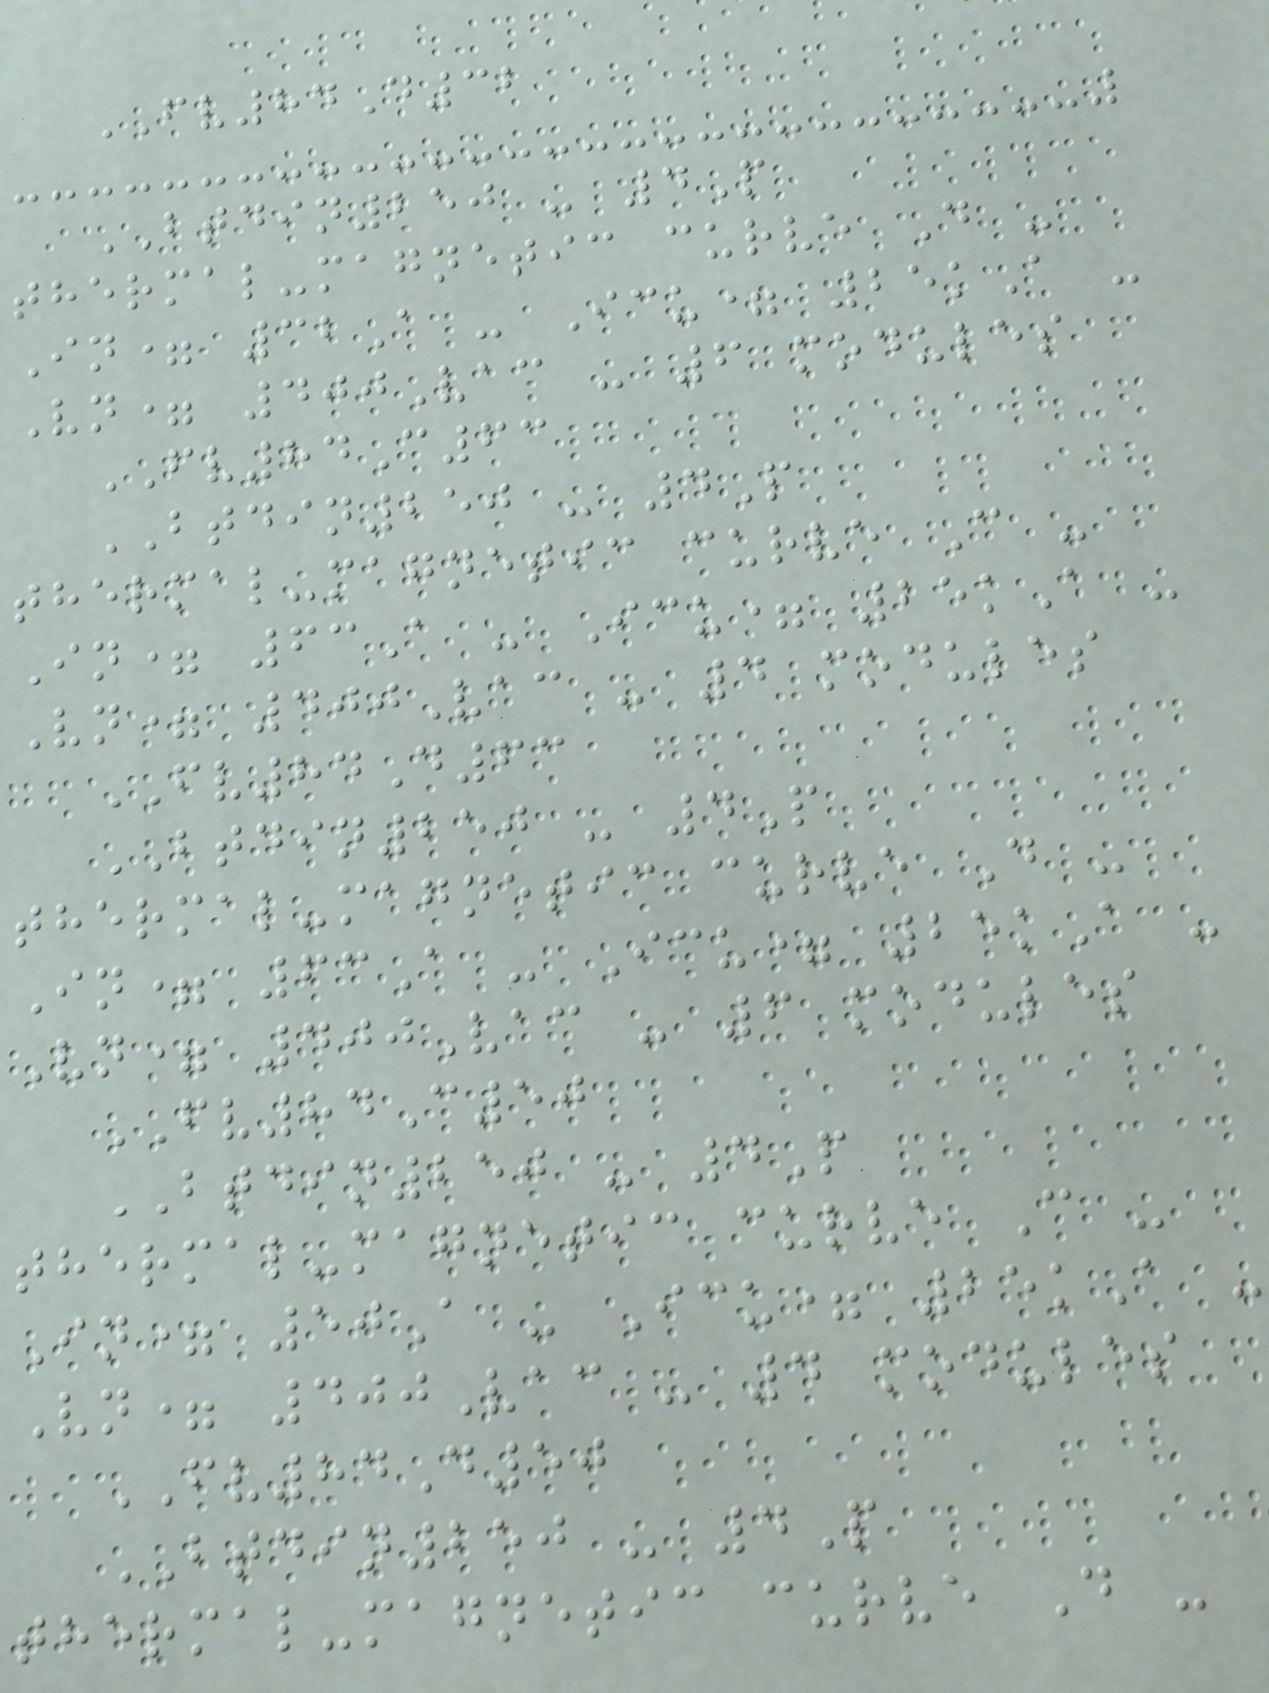FV84D32
BTDIN250 - 4P
thermal-magnetic curve D -
In= 32A - Icu= 25kA -
Vn= 400Vac - 6 modules
FV84C63
BTDIN250 - 4P
thermal-magnetic curve C -
In= 63A - Icu= 25kA -
Vn= 400Vac - 4 modules
FV84D63
BTDIN250 - 4P
thermal-magnetic curve D -
In= 63A - Icu= 25kA -
Vn= 400Vac - 6 modules
FV84C50
BTDIN250 - 4P
thermal-magnetic curve C -
In= 50A - Icu= 25kA -
Vn= 400Vac - 4 modules
FV84D50
BTDIN250 - 4P
thermal-magnetic curve D -
